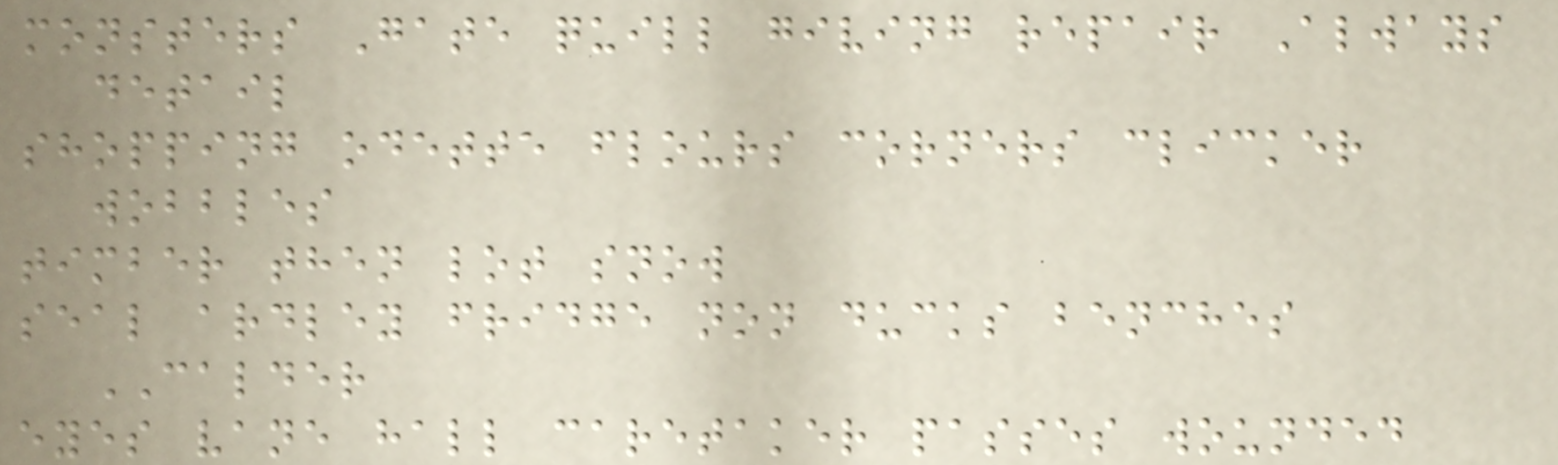monsters Gate quill giving repair Always
detail
shopping odette flours corners clicker
wobbles
timber then lot snow
seal ardley fridge non ducks benches
CALDER
eyes vane hall caretaker passes wounded
